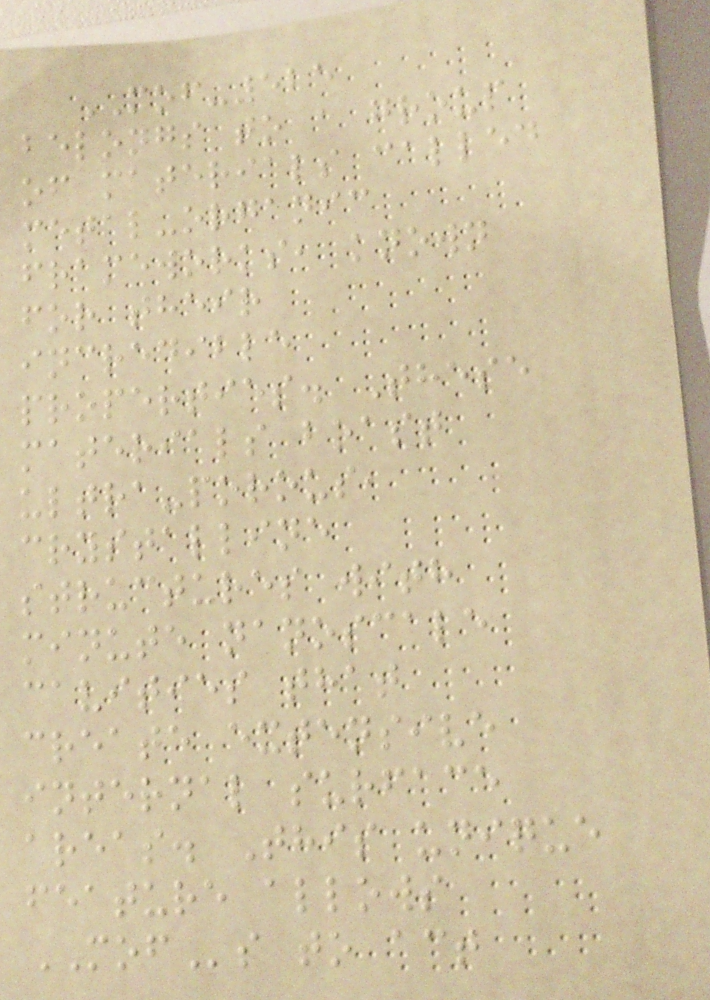MOF-525
belongs to a group
of materials called
metal-organic
frameworks, known
for their
incredible
properties. These
materials boast
ultra-porous,
crystalline
structures with
minute nanoscale
cavities that
create extensive
internal surface
areas. This unique
feature allows
MOFs to act
